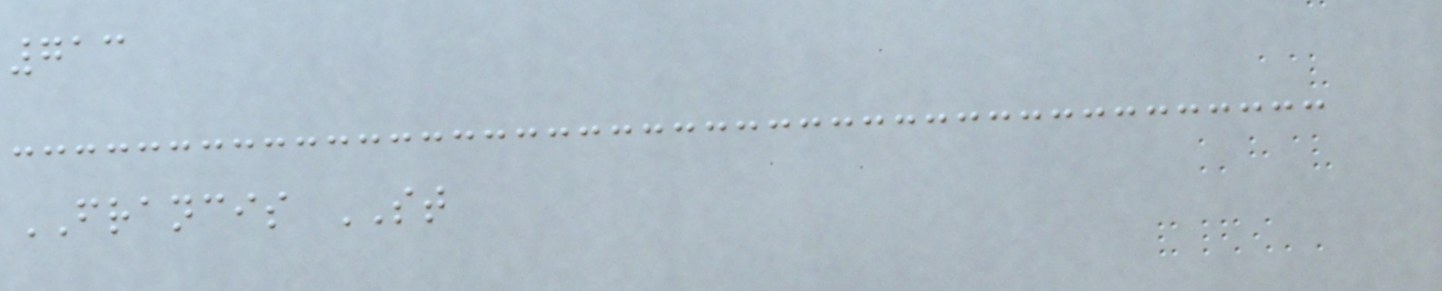713
FRANCIS ST
